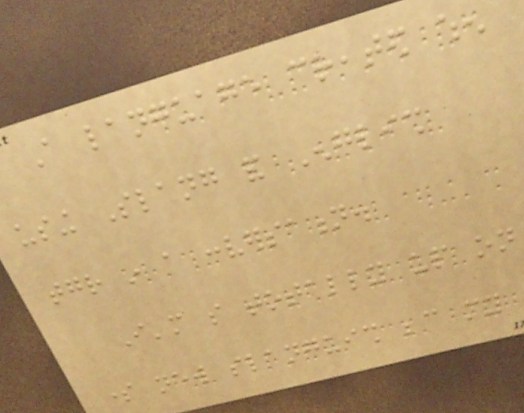A language created when
using Slang and English
together in a conversation.
I'm so totally up on
some new slanguish because my
